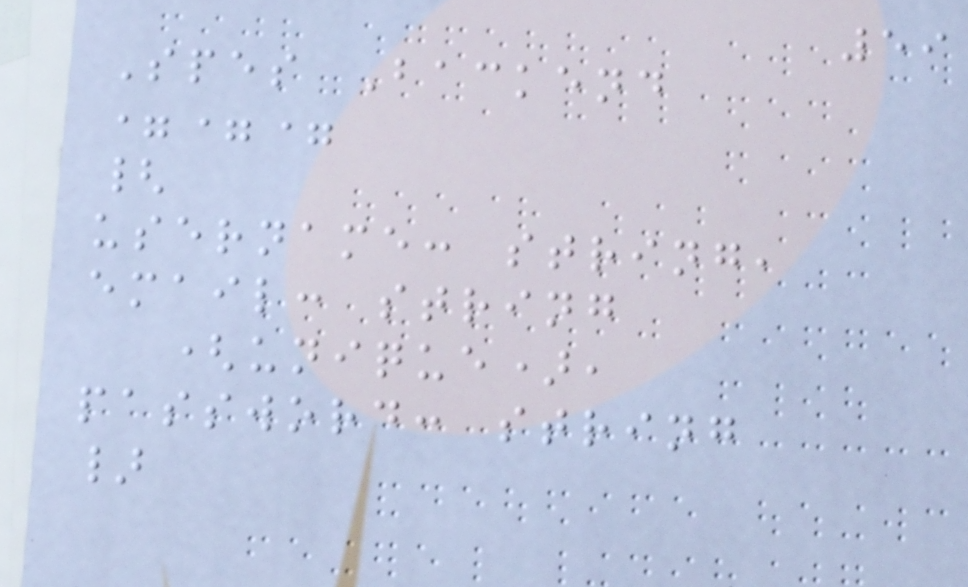59
Spes Backend
===
{
username: string,
email: string
(unique),
password: string
}
